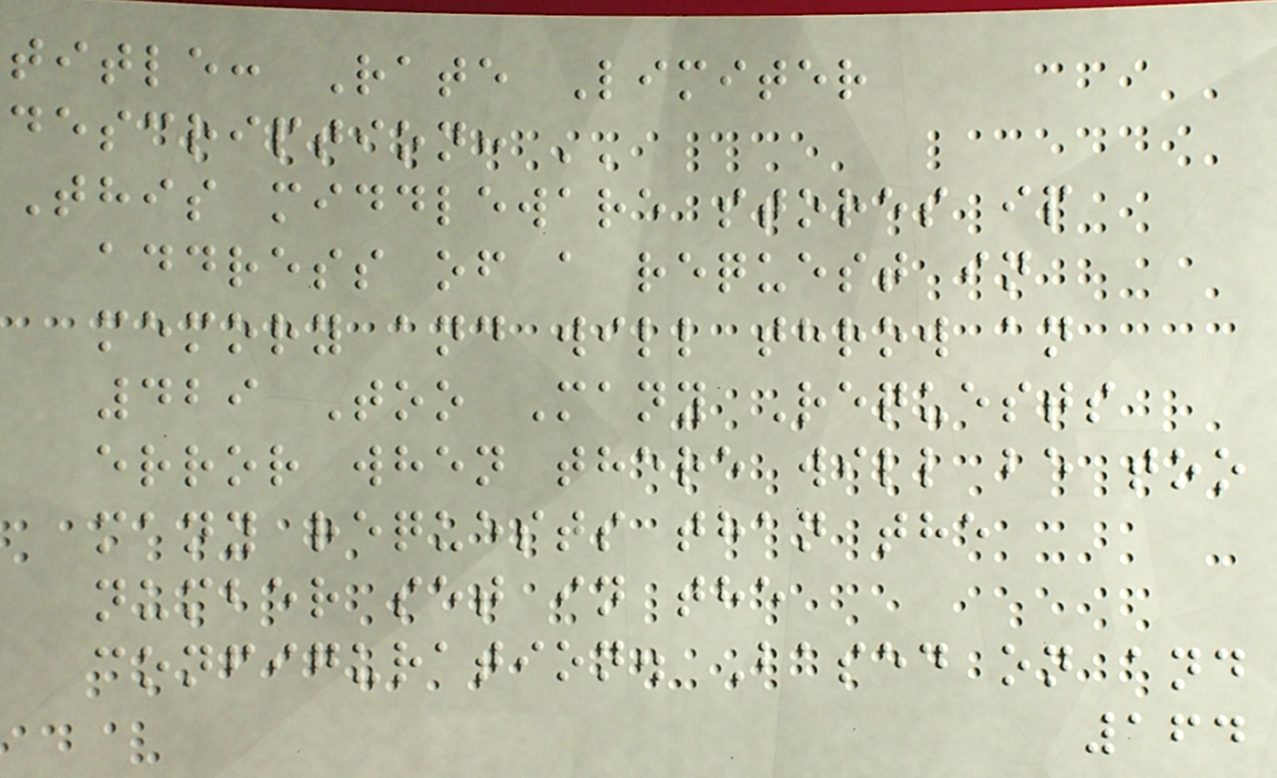title: Rate Limiter
description: ''
This middleware stores ip
address of a request in
memory and will throw an
429 Too Many Requests
error when there will be too
many requests than the
number set in the
configuration. Based on and
164
